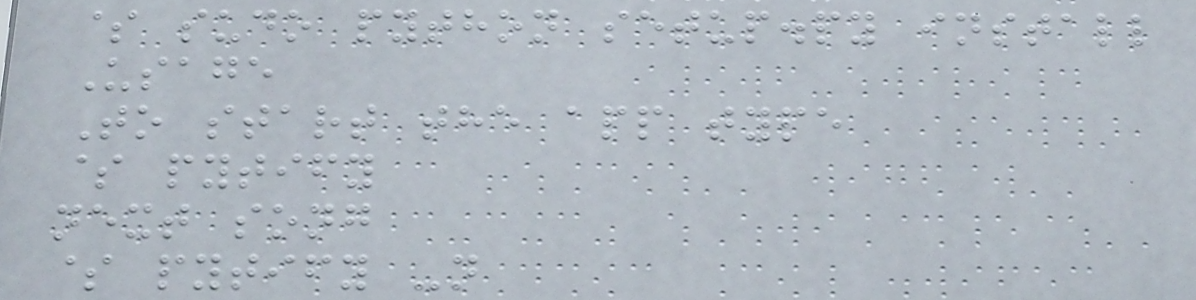$ sudo python setup.py install
Usage
To start the app type
$ pytify
next song
$ pytify -n
